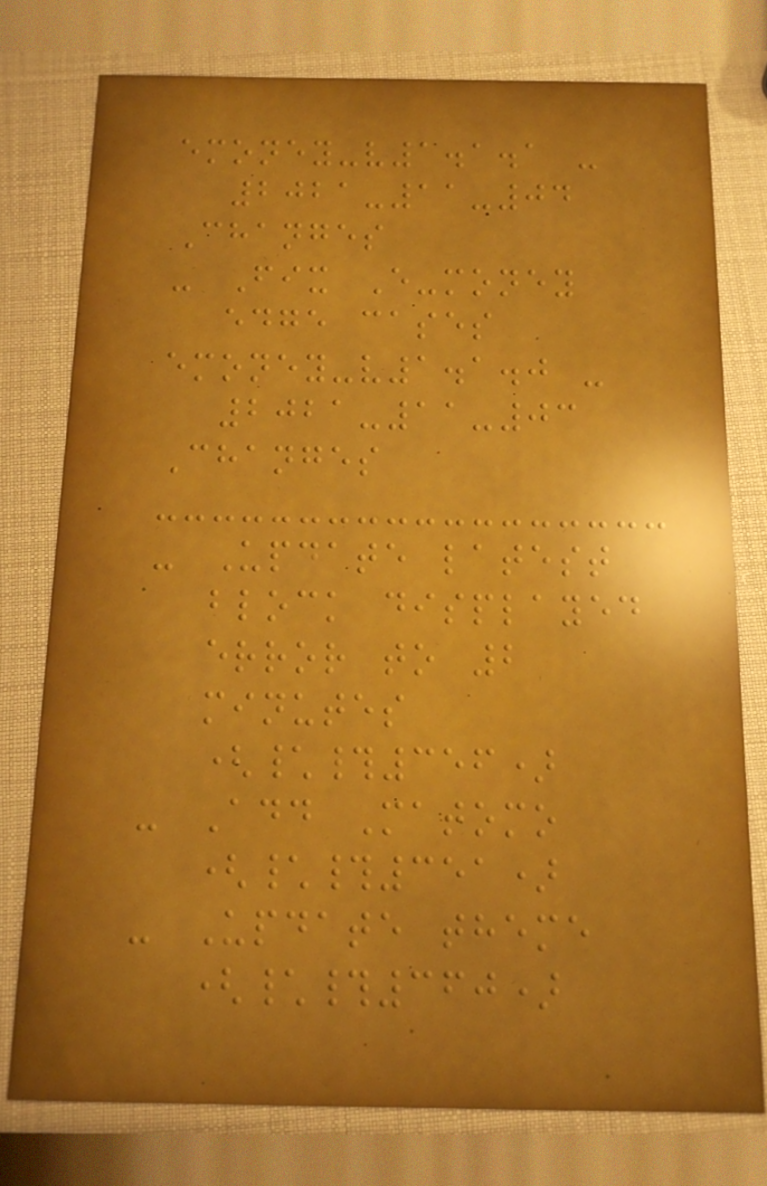emoney-v1.1.1 -
2021-11-04
Changes
- Fix E-money
edge cases
emoney-v1.1.0 -
2021-11-03
Changes
- Update latest
block displayed
error to 2
minutes
(\#356)
- Add Matomo
(\#351)
- Update theme
(\#360)
